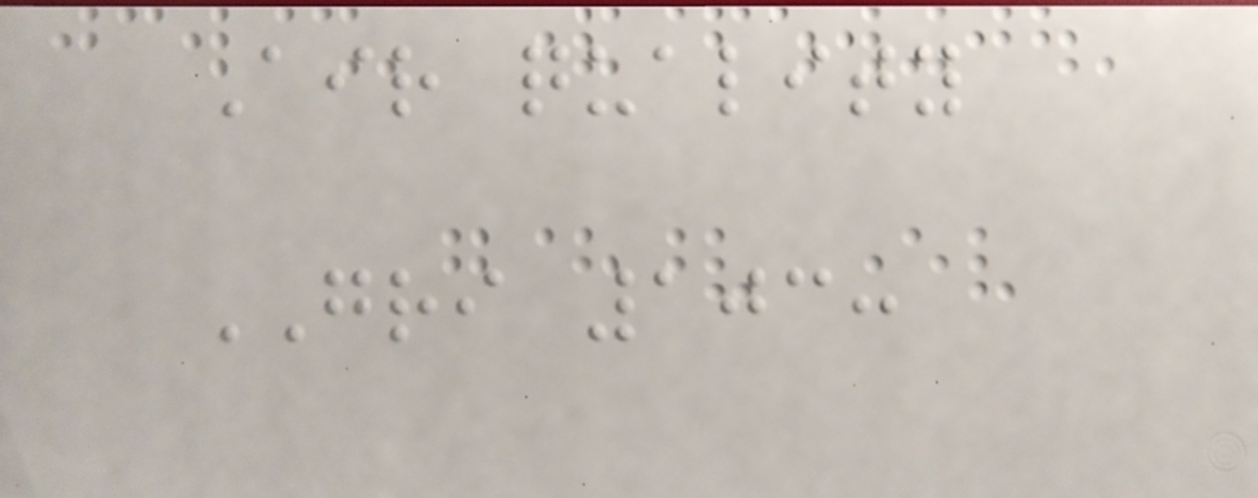Air quality
GRI 103:
